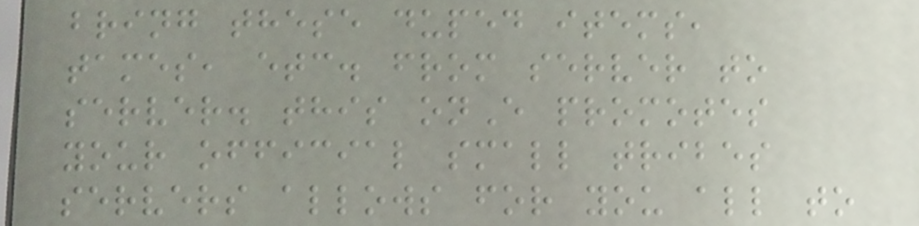bring these duped items,
tames, etc. from server to
server. this onE promotes
your official small tribes
servers allows for you all to
